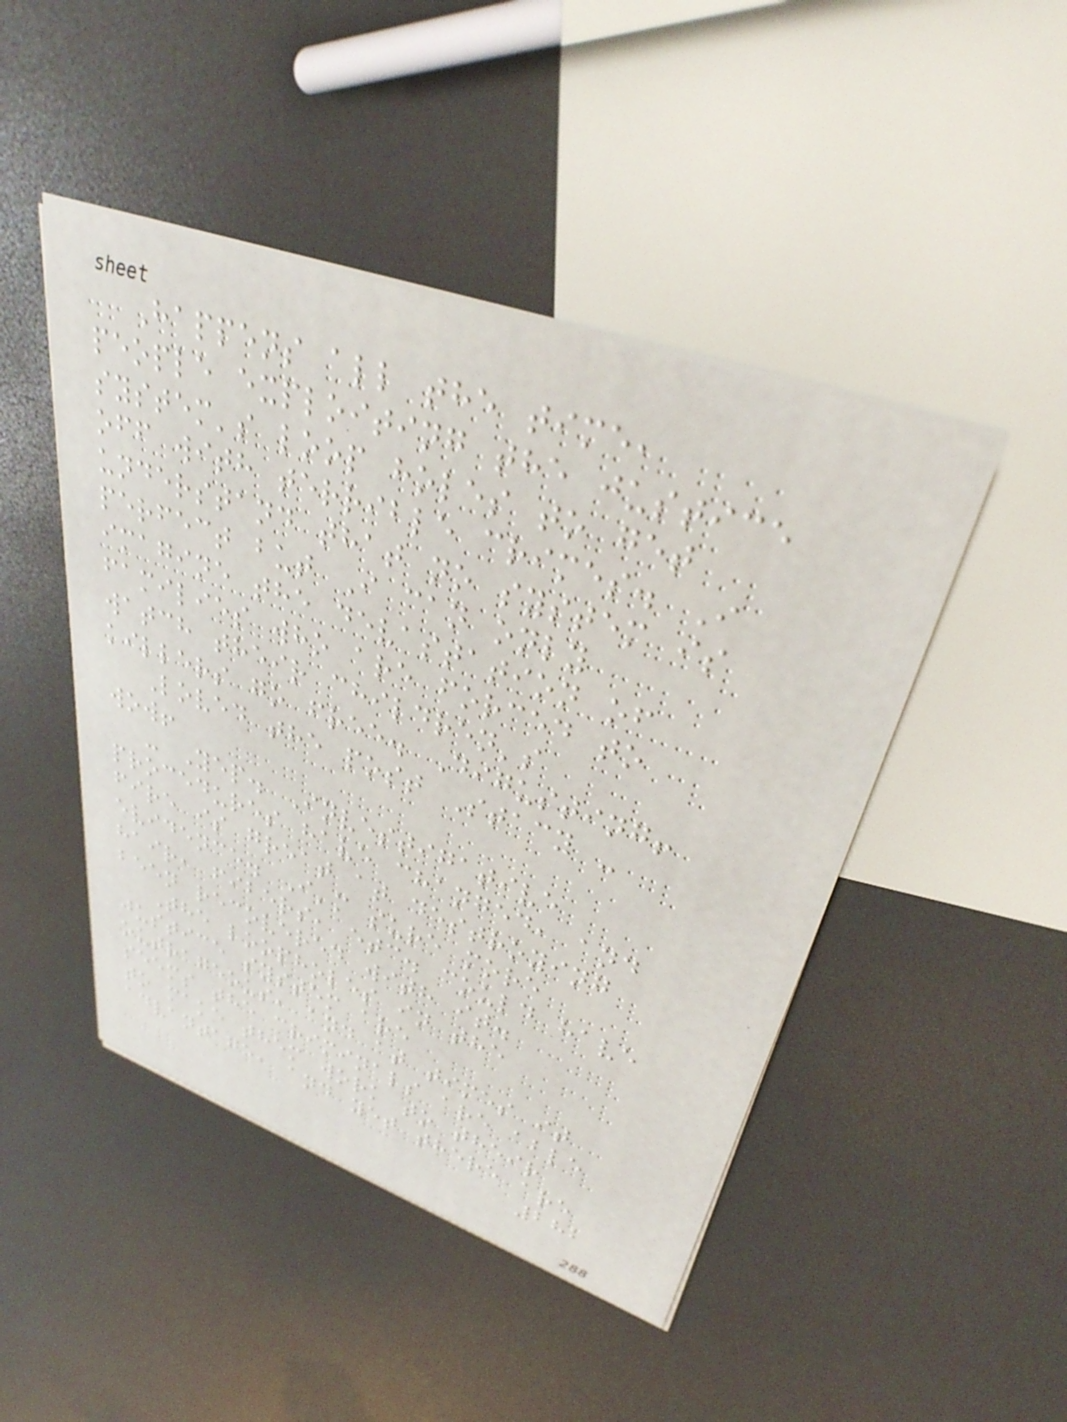Happens all the time,
people exploiting the justice
system's loop holes to get
off with terrible crimes. I
understand that no system is
perfect but I can only
imagine the devastation of
families who are forced to
watch their children's
killers go free. Digusting!
Loved the post Stacy -
wow!
- Yep. Investigative
procedures have changed, and
fire is great at destroying
evidence. I'm sure more
hair, fibers, etc. could have
been recovered with it.
The loopholes in the
justice system are
outrageous, and at times it
seems the criminals are able
to make them work to their
advantage, and yet there are
282
